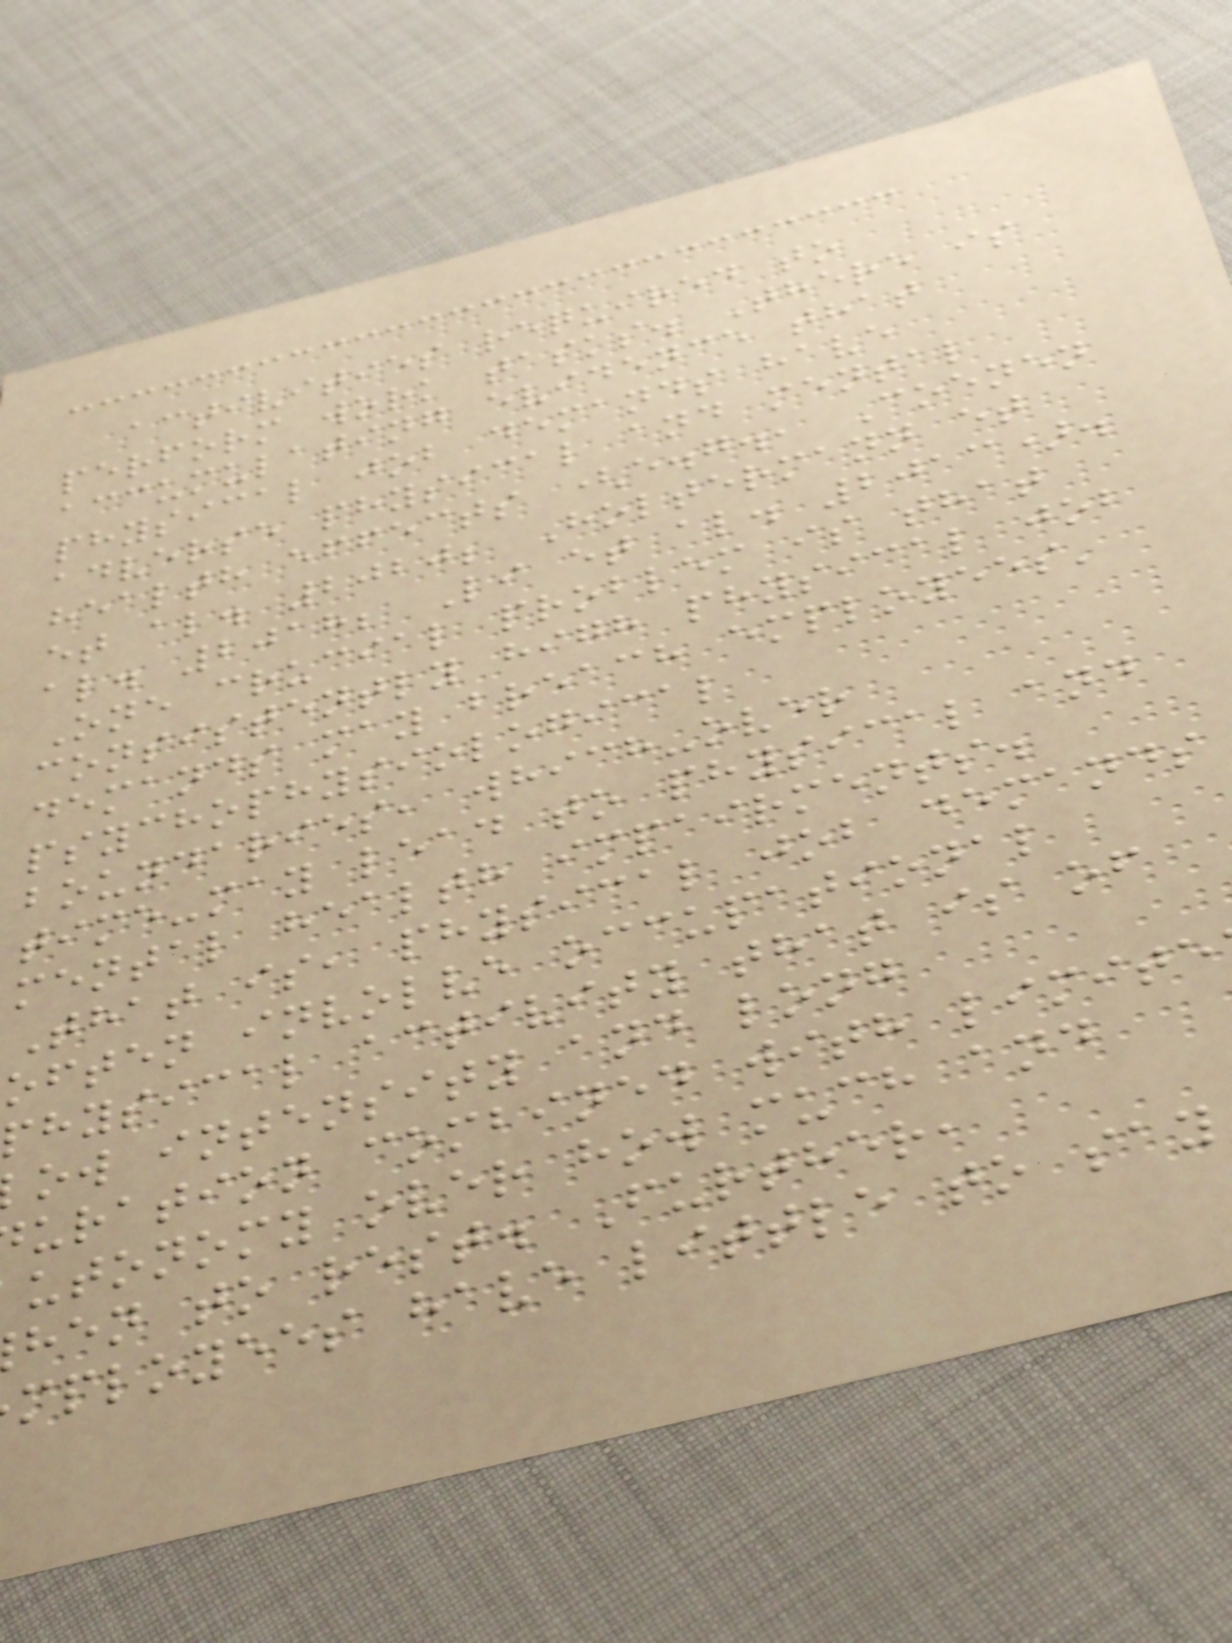activities required to
perform work tasks. There is
accumulating evidence that
physical job demands have
adverse physical and mental
health effects (e.g., Coenen
et al. 2020; Holtermann et
al. 2018; Li et al. 2013).
One crucial problem is that
consistently high physical job
demands may breach employees'
psychophysiological
boundaries, which-over
time-may lead to physical and
mental health impairments.
That is, physical job demands
often involve occupational
physical activity that is of
ow intensity and long
uration combined with limite
utonomy over how much and
hen to rest. Further,
mployees have little to say
